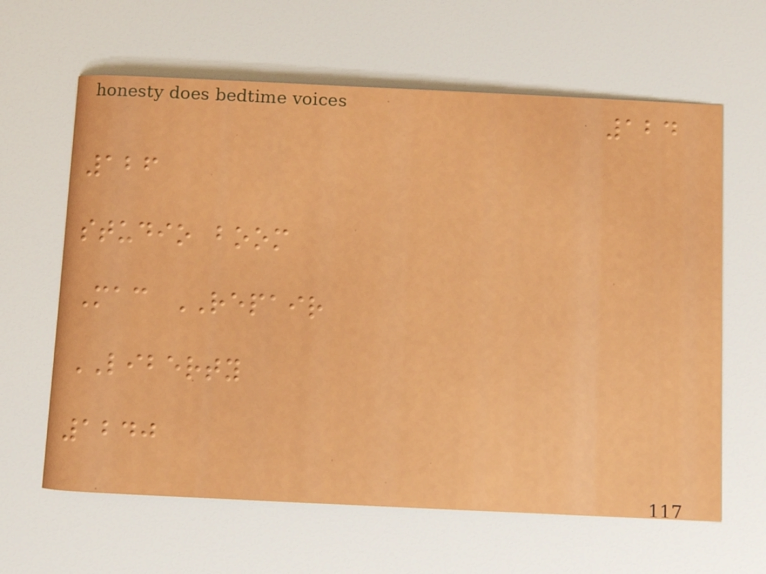124
126
studio boom
Mac REPAIR
LIBERTY
1240
